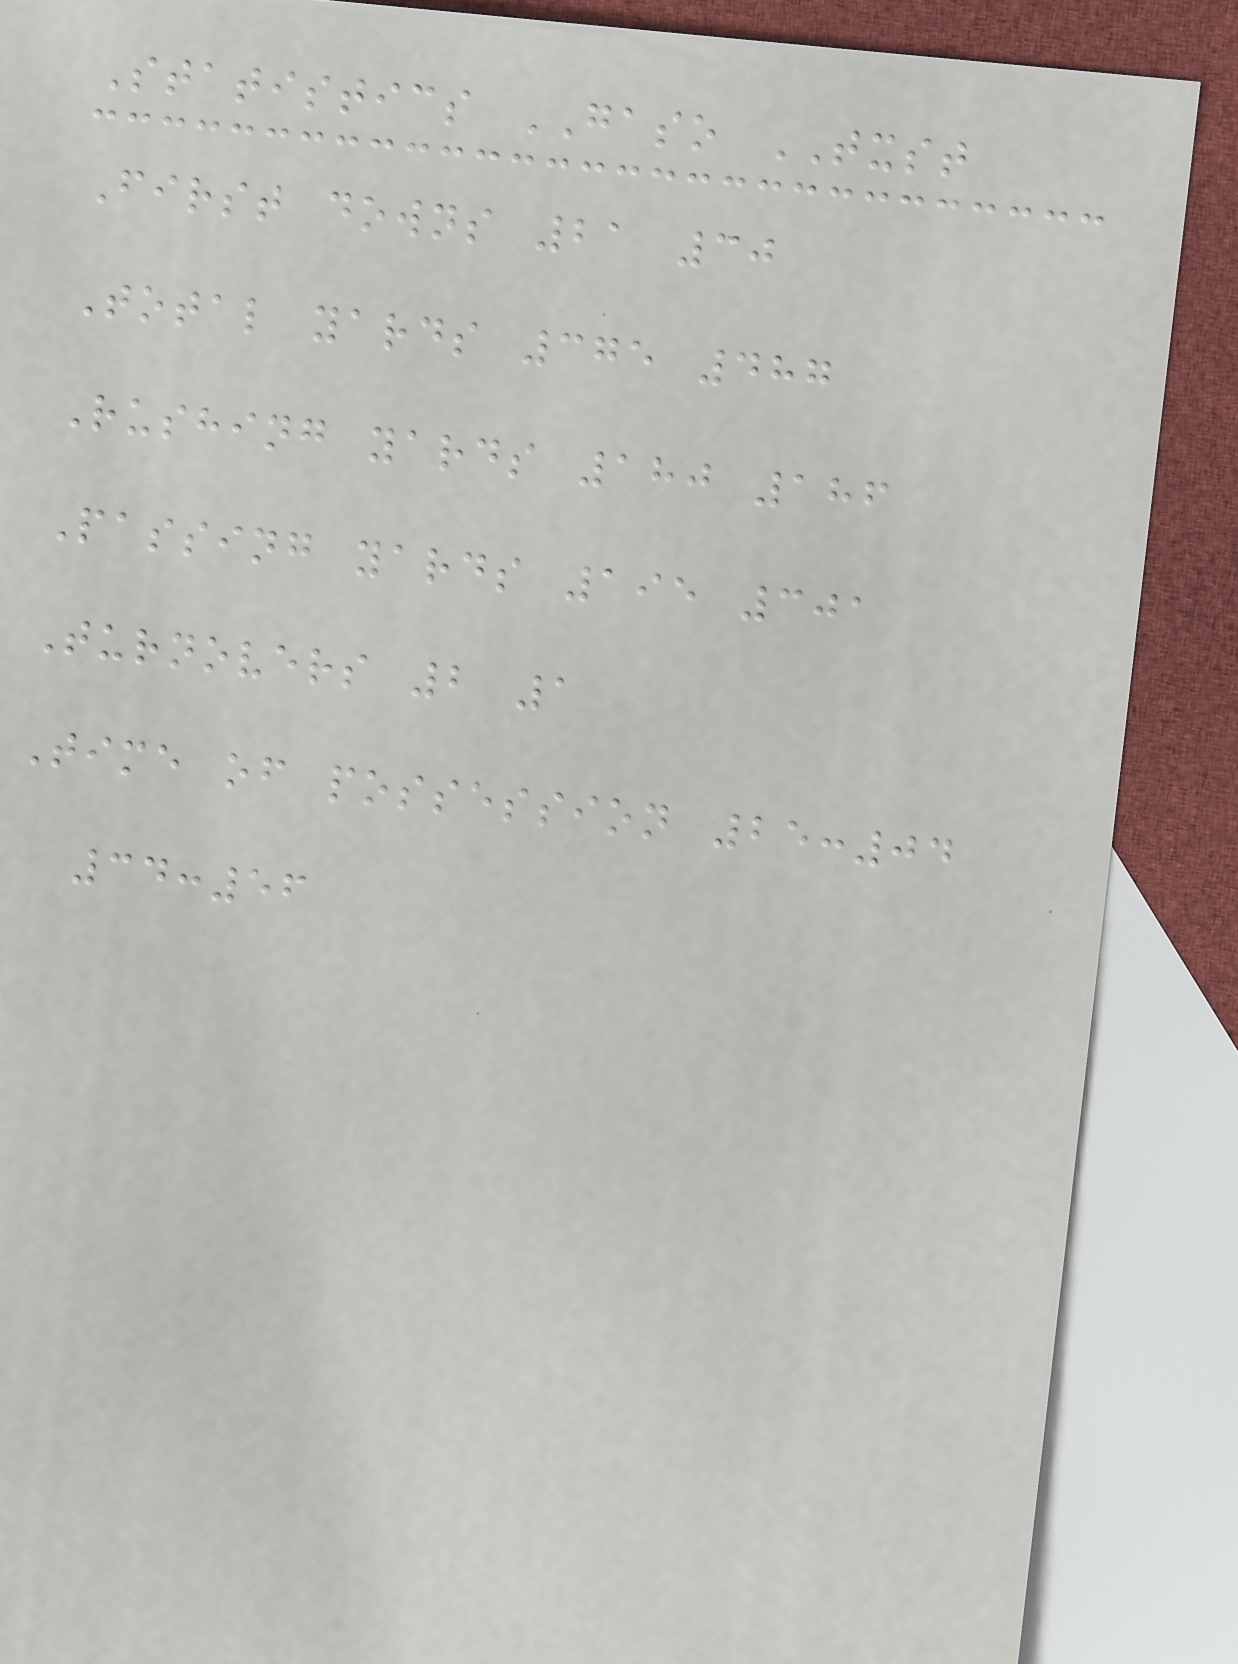Statistics GASO TXST
First downs 21 30
Total yards 375 487
Rushing yards 180 186
Passing yards 195 301
Turnovers 2 1
Time of possession 25:04
34:56
